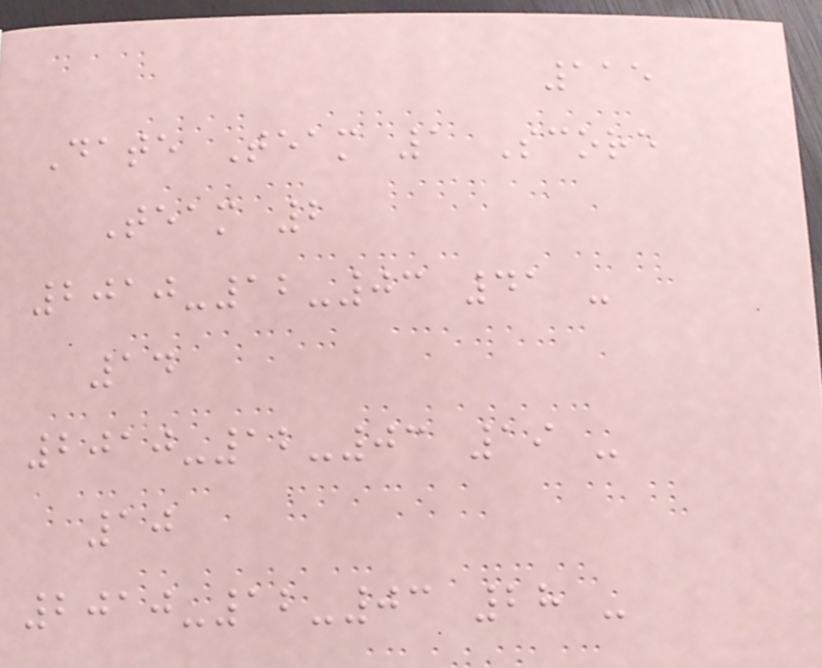115
Date Team 1 Score
Team 2
2010-12-03 41 -
14
2010-12-03 19 -
10
2010-12-03 28 -
